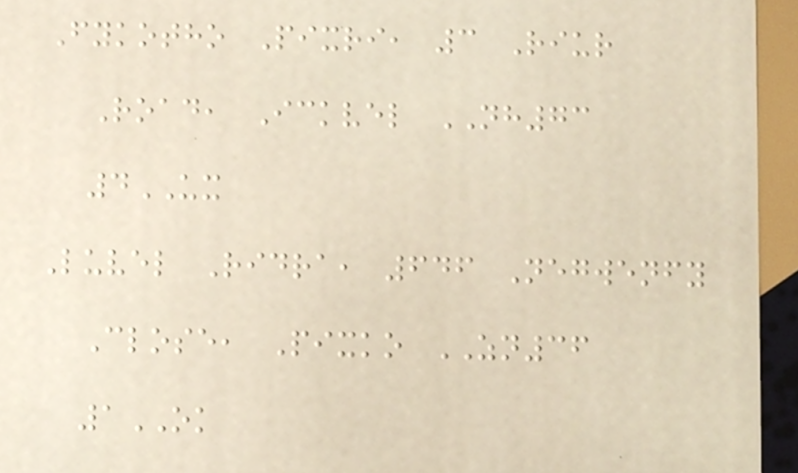Fykotho Pixri, 3 Riur
Road, Ickvel NH73
4UX
Luvel Ridra, 646 Negwenfy
Close, Pixko ZN36
1OK
